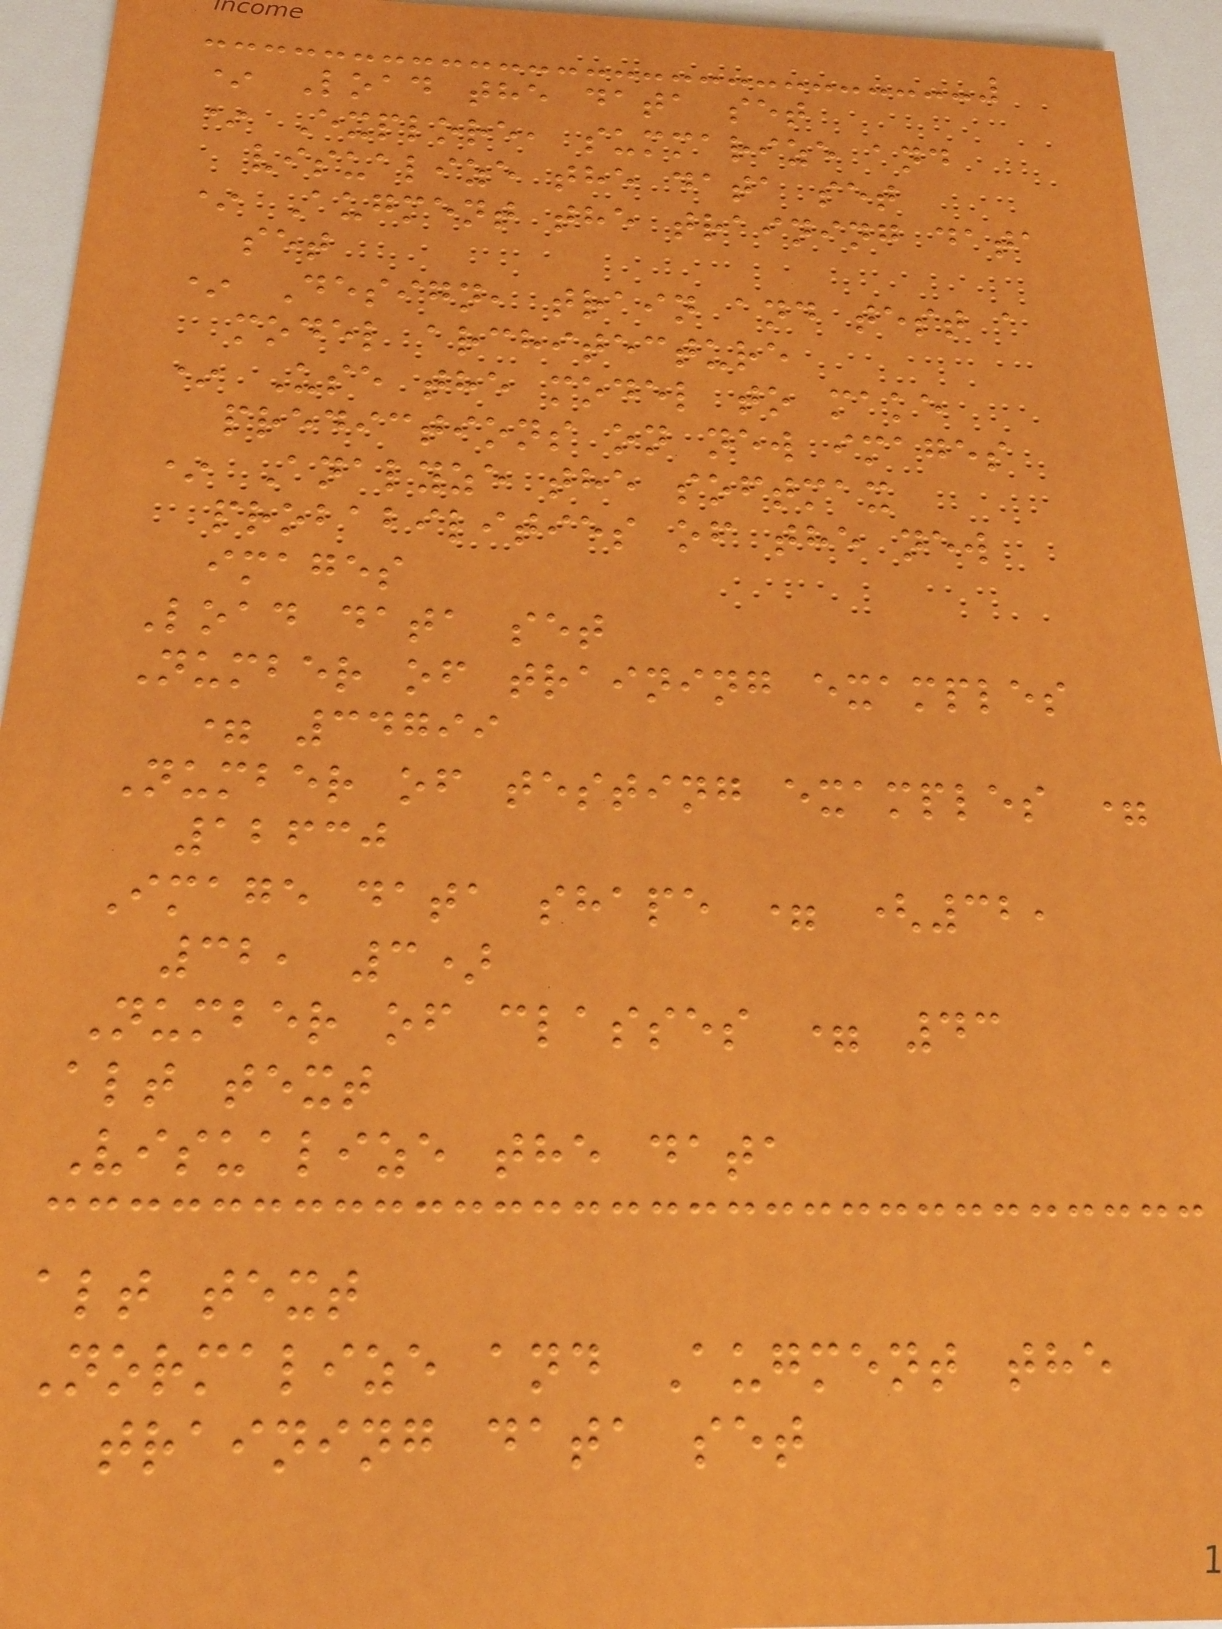* Load the data set
* Explore, summarize and
visualize the data set
* Augment the training data
set
* Design, train and test a
model architecture
* Use the model to make
predictions on new images
* Analyze the softmax
probabilities of the new
images
Load data set
Number of training examples
= 34799
Number of testing examples =
12630
Image data shape = (32,
32, 3)
Number of classes = 43
alt text
Visualize the data
alt text
Normalize and Augment the
training data set
